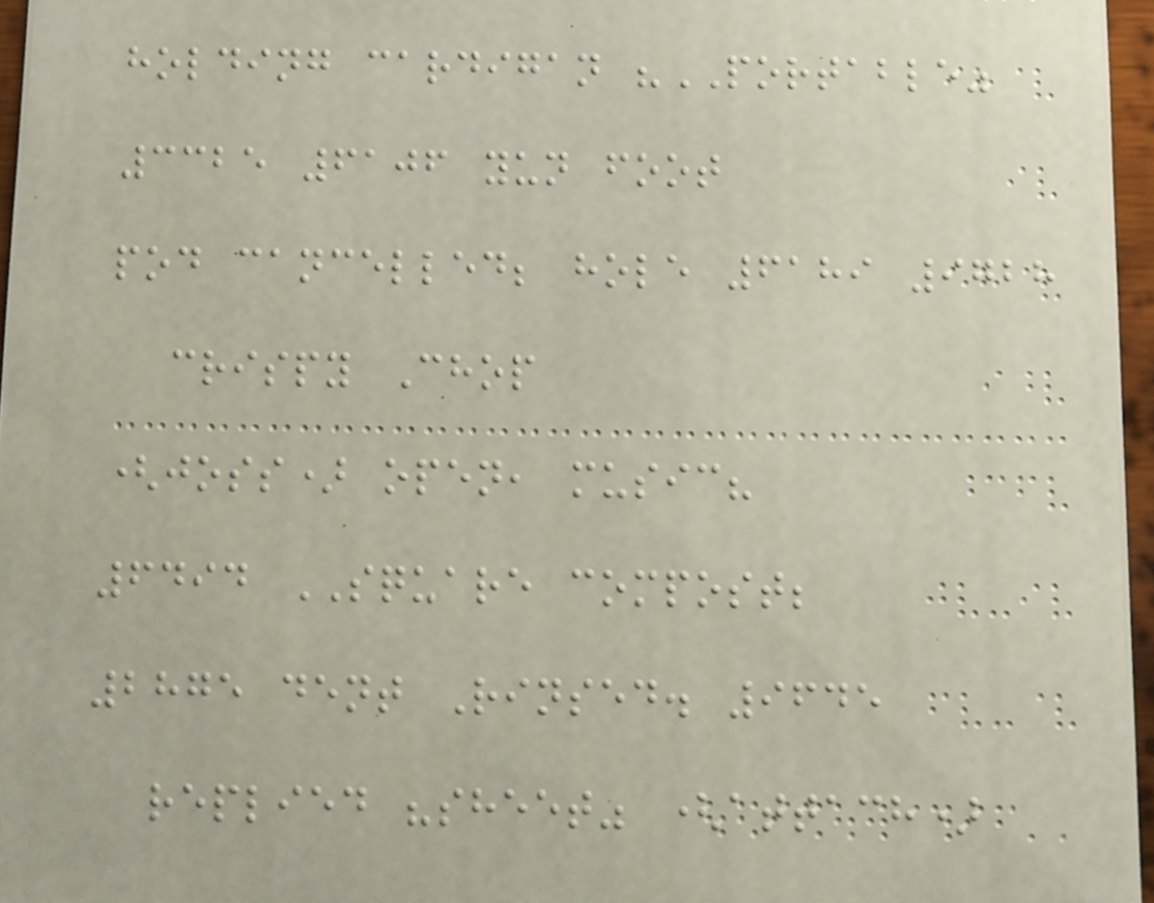holding cardigan "PORTABLE"
3325 6106 yun foot
pod cancelled; hole 6189 9728
crispy Chop
(joss) open, music?
6494 SQUARE compost;
2875 dent Rinsed. 9645
replied "sheet" (attach)
